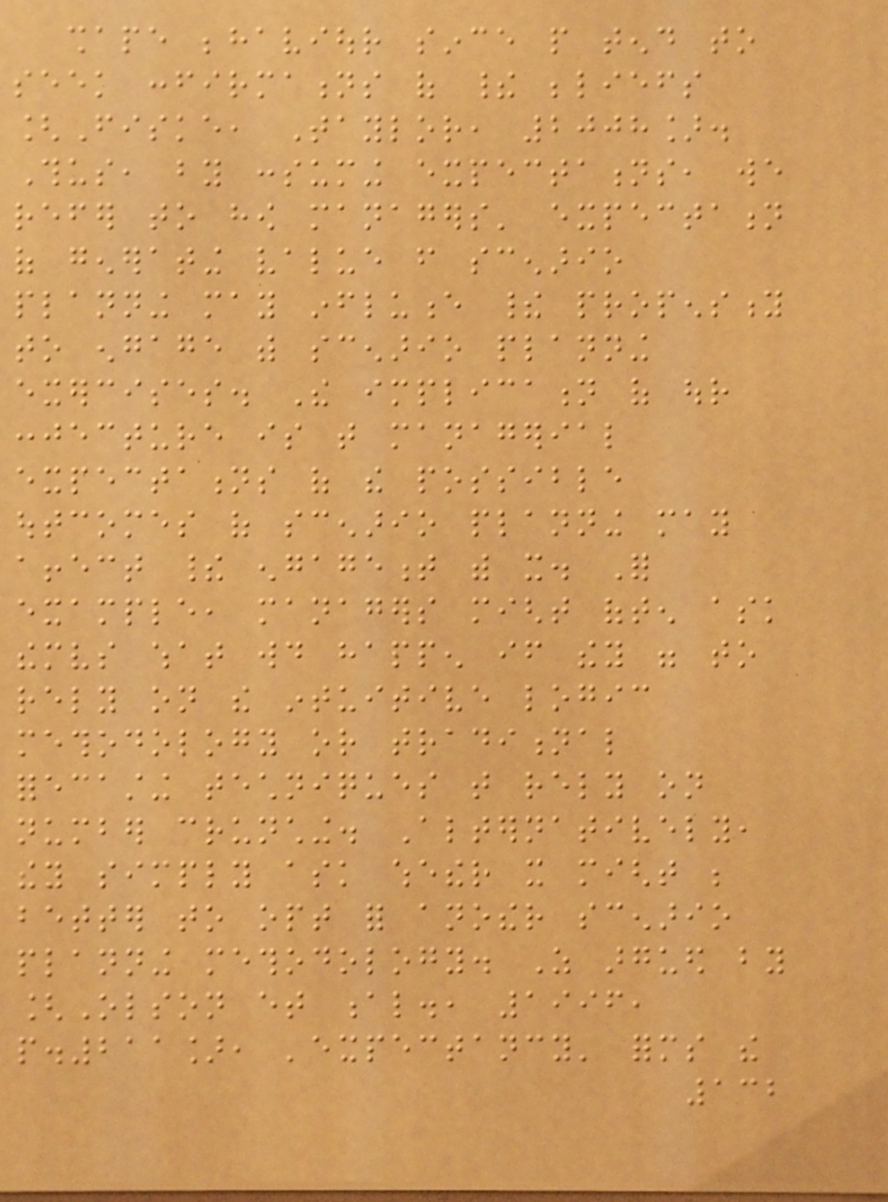shape behaviour since people tend to
seek confirmations of their beliefs
[Fiske, Taylor, 2008].
Thus, by consuming expectations, we
refer to how managers' expectation
of generating value from scenario
planning may influence their propensity
to engage with scenario planning
exercises. The implication of our
conjecture is that managerial
expectations of the possible
outcomes of scenario planning may
affect their engagement with it. For
example, managers might often ask
themselves what would happen if they were to
rely on the intuitive logic
methodology or traditional
forecasting techniques that rely on
number crunching. Alternatively,
they simply ask whether it might be
better to opt for another scenario
planning methodology. As argued by
[Olson et al., 1996,
p.211], 'expectancy' forms the
132
